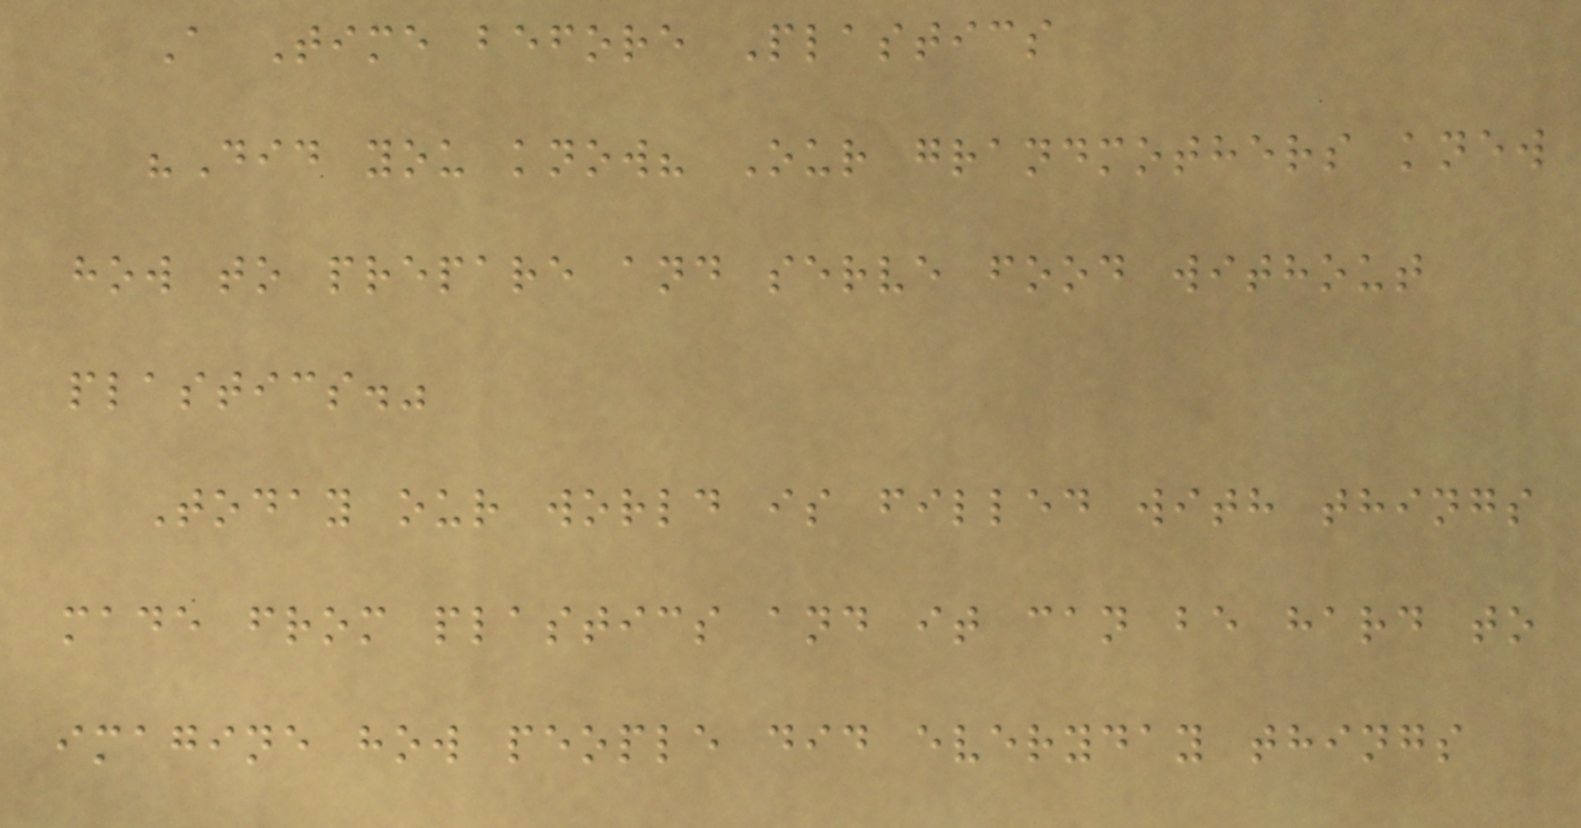A Time before Plastics
"Did you know? Our grandmothers knew
how to prepare and serve food without
plastics."
Today our world is filled with things
made from plastics and it can be hard to
imagine how people did everyday things
